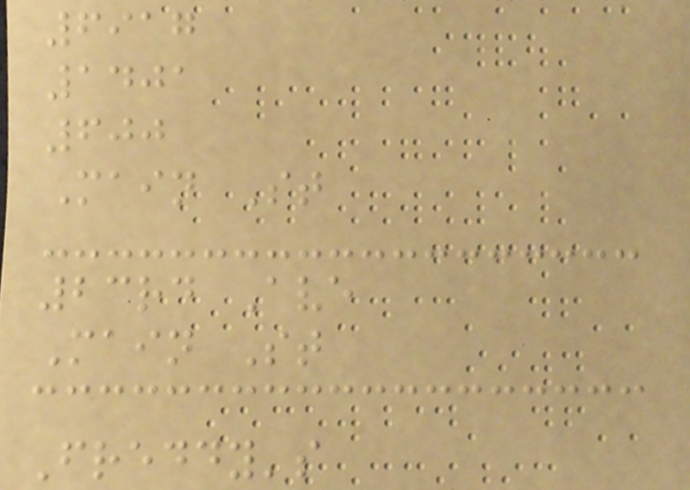6917
1401
600
Main St
23rd Ave
Main St
Freddy's
